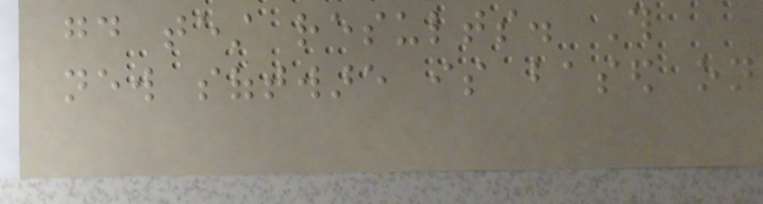good test results. This
new software is based on
